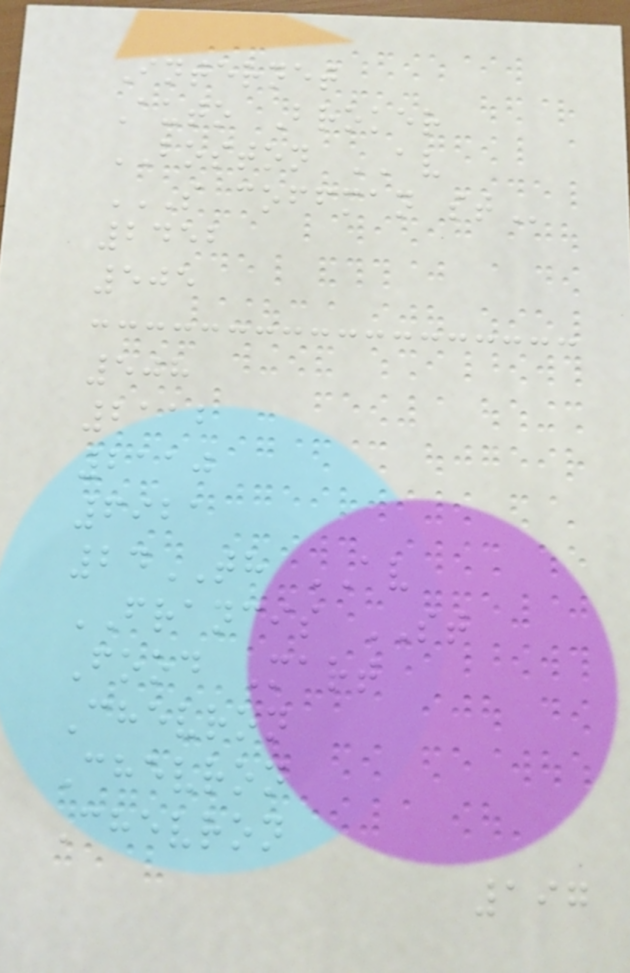Internet
Auto Broker
BOSTON AV
S COFFMAN ST
2452
505
508
2112
2110
6921
24TH AV
FRANCIS ST
Food Mart
Chevron
Chevron
Chevron
197
